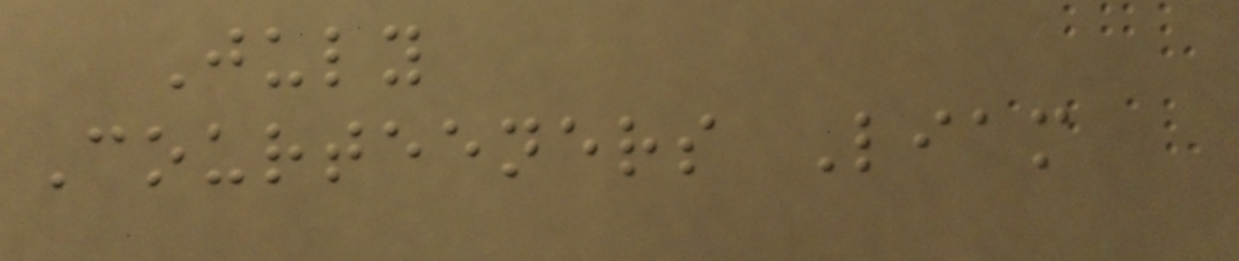July
Courteeners Liam
